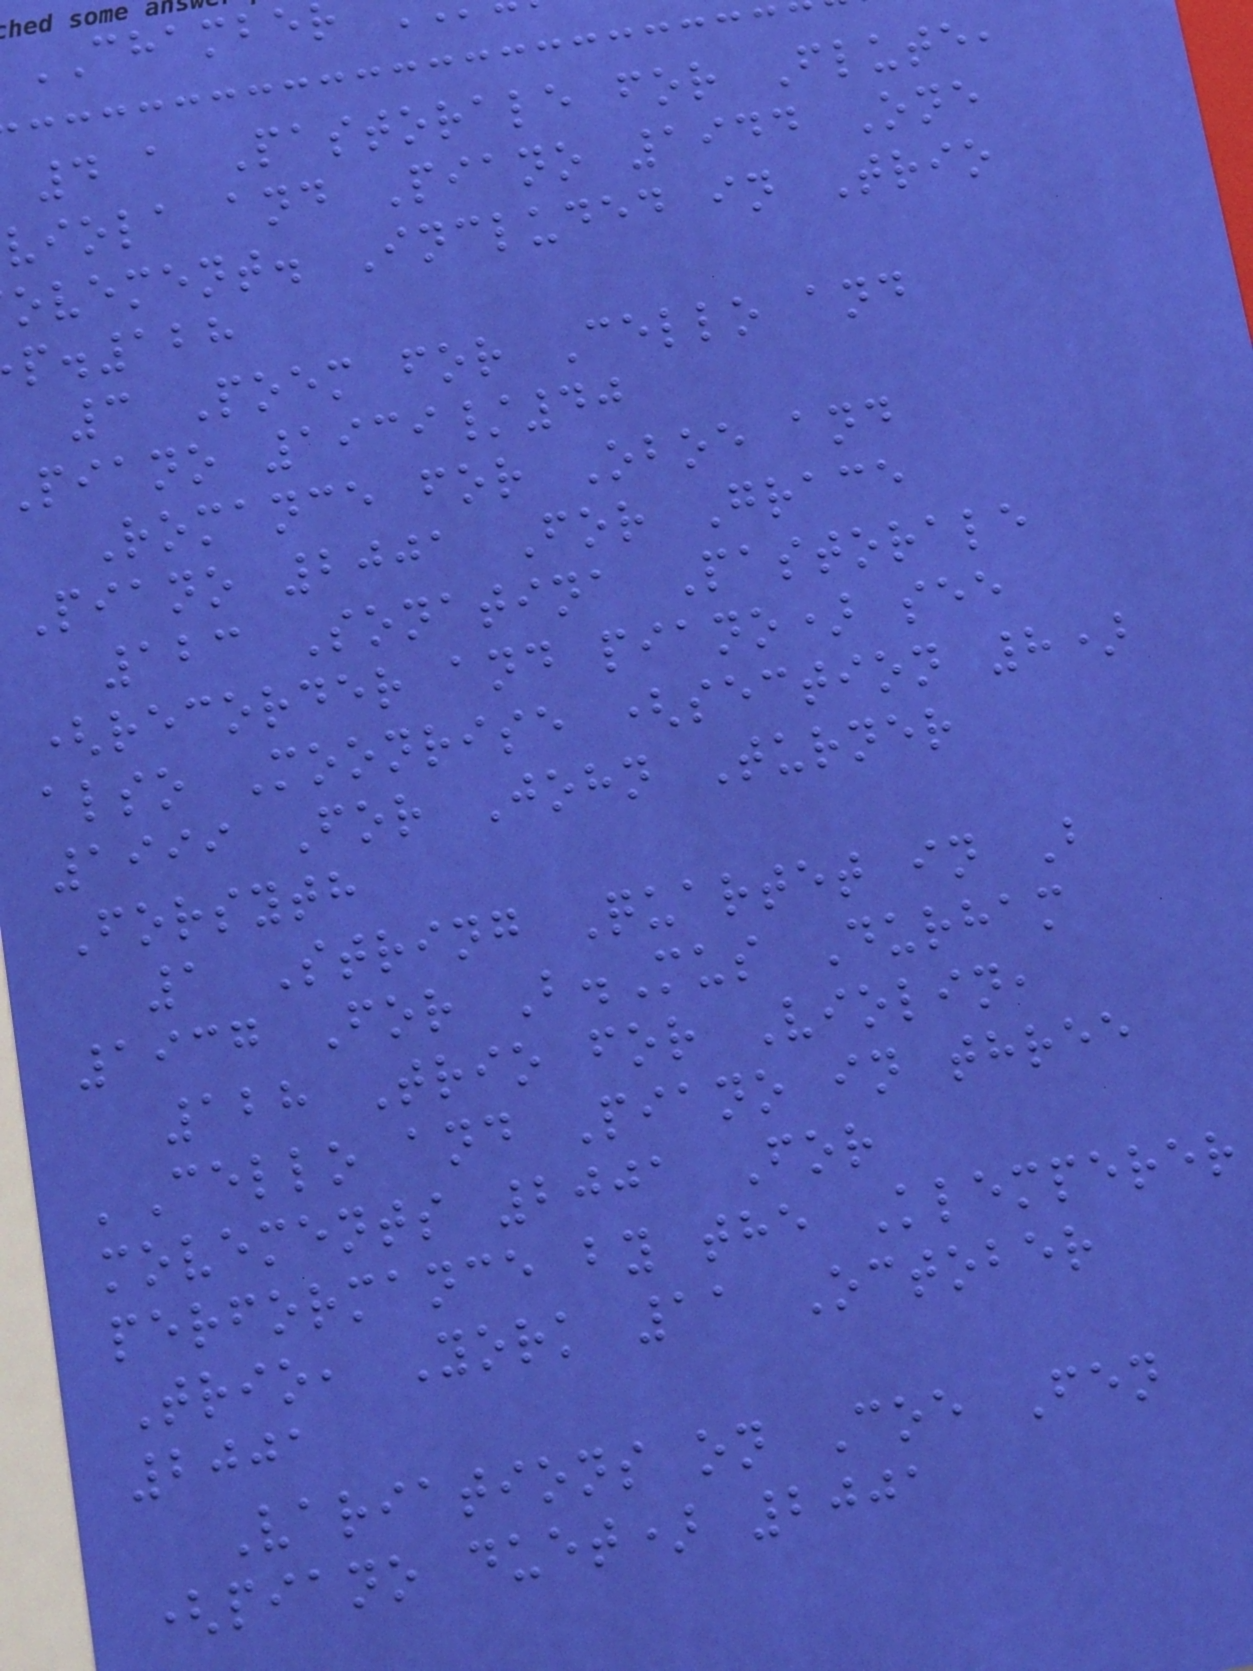CHAMBE
4 a Pastorale for Flute,
viola and Piano 1944 One
ovement. Included in Trio
p.128
3 Poem for Cello and
piano 1939/40
Romance for Oboe and
Piano 2001 For Grace
123 Sonatina Pastorale
(recorder and piano) see
also Moonrise (section 8)
1999 For John Turner
Forsyth
1 String Quartet in B
1937 For B.Mus Durham
128 Trio for Violin,
'Cello and Piano in three
movements 2001 For
performance by the Klemperer
Trio, York 11 October
2001
Variations on Coe Fen
(piano duet) 2001
